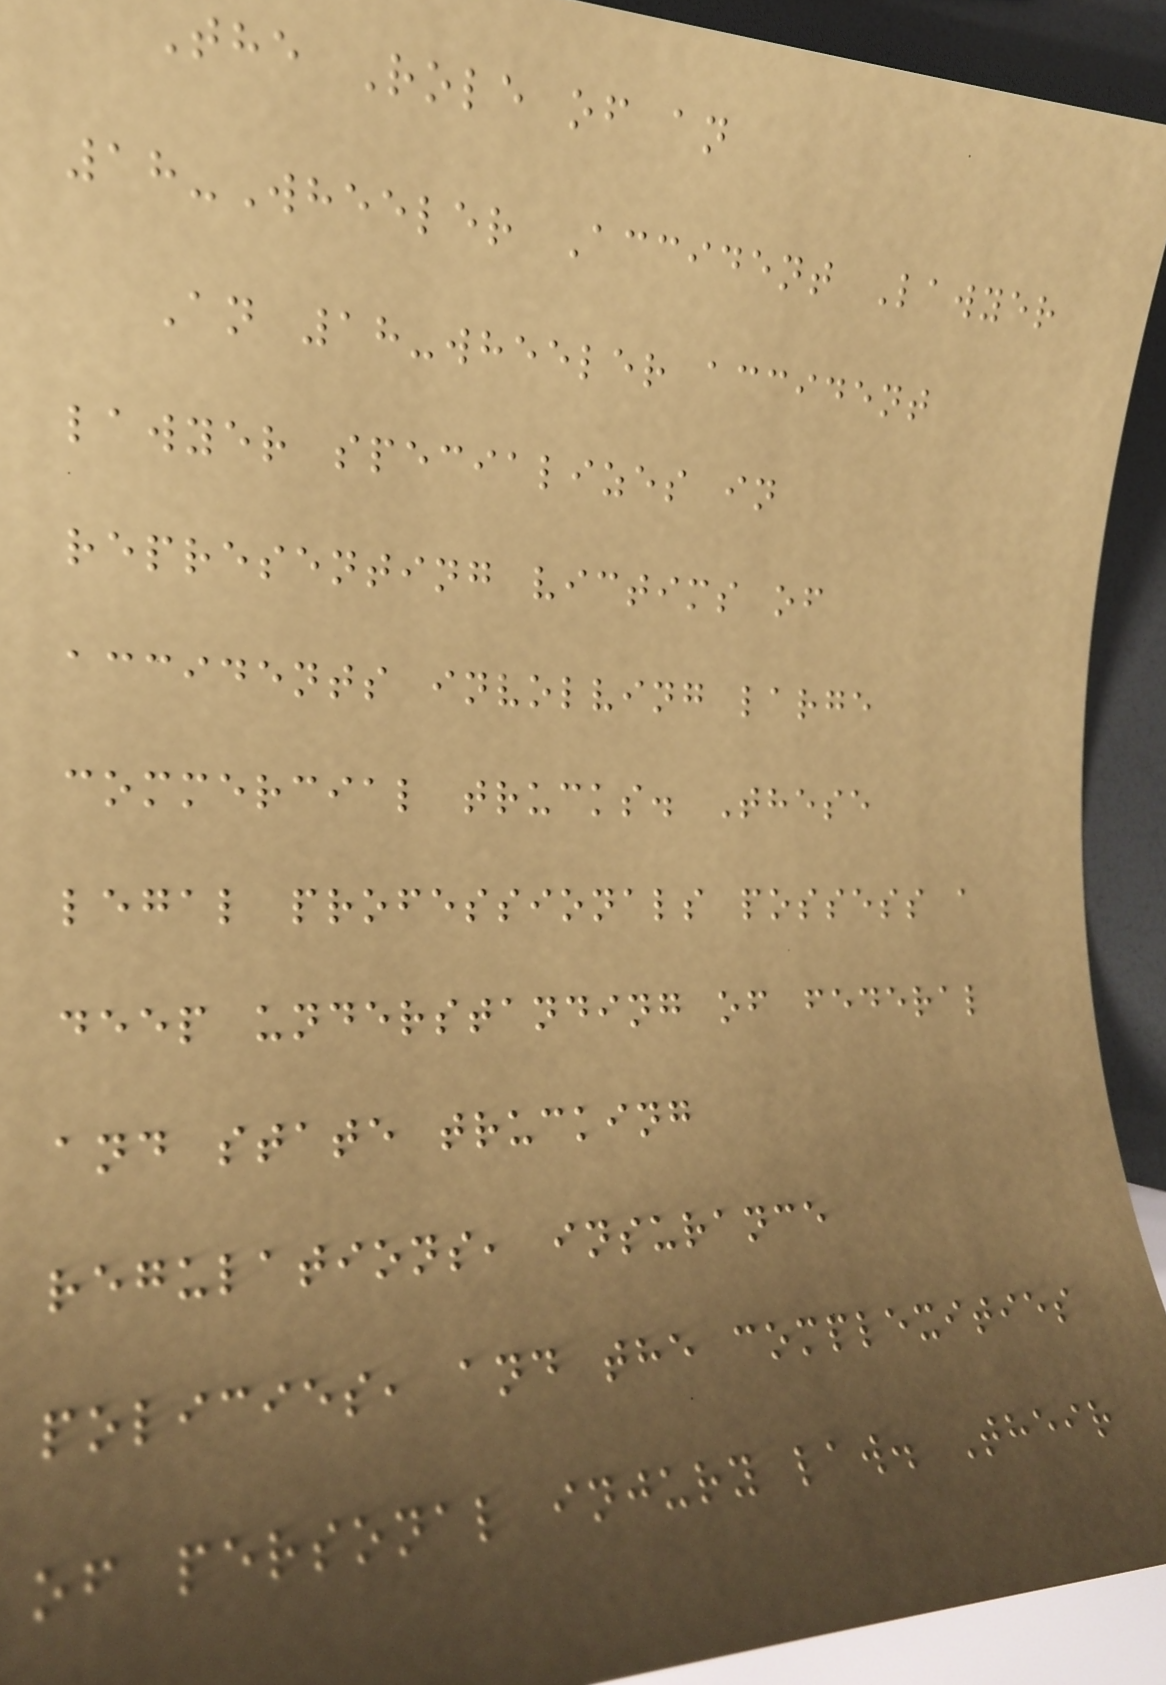The Role of an
18-Wheeler Accident Lawyer
An 18-wheeler accident
lawyer specializes in
representing victims of
accidents involving large
commercial trucks. These
legal professionals possess a
deep understanding of federal
and state trucking
regulations, insurance
policies, and the complexities
of personal injury law. Their
